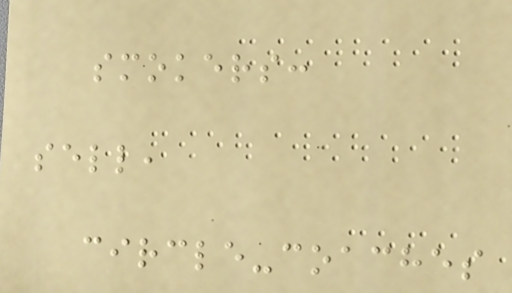smokers:
sell,
circle-coaches
